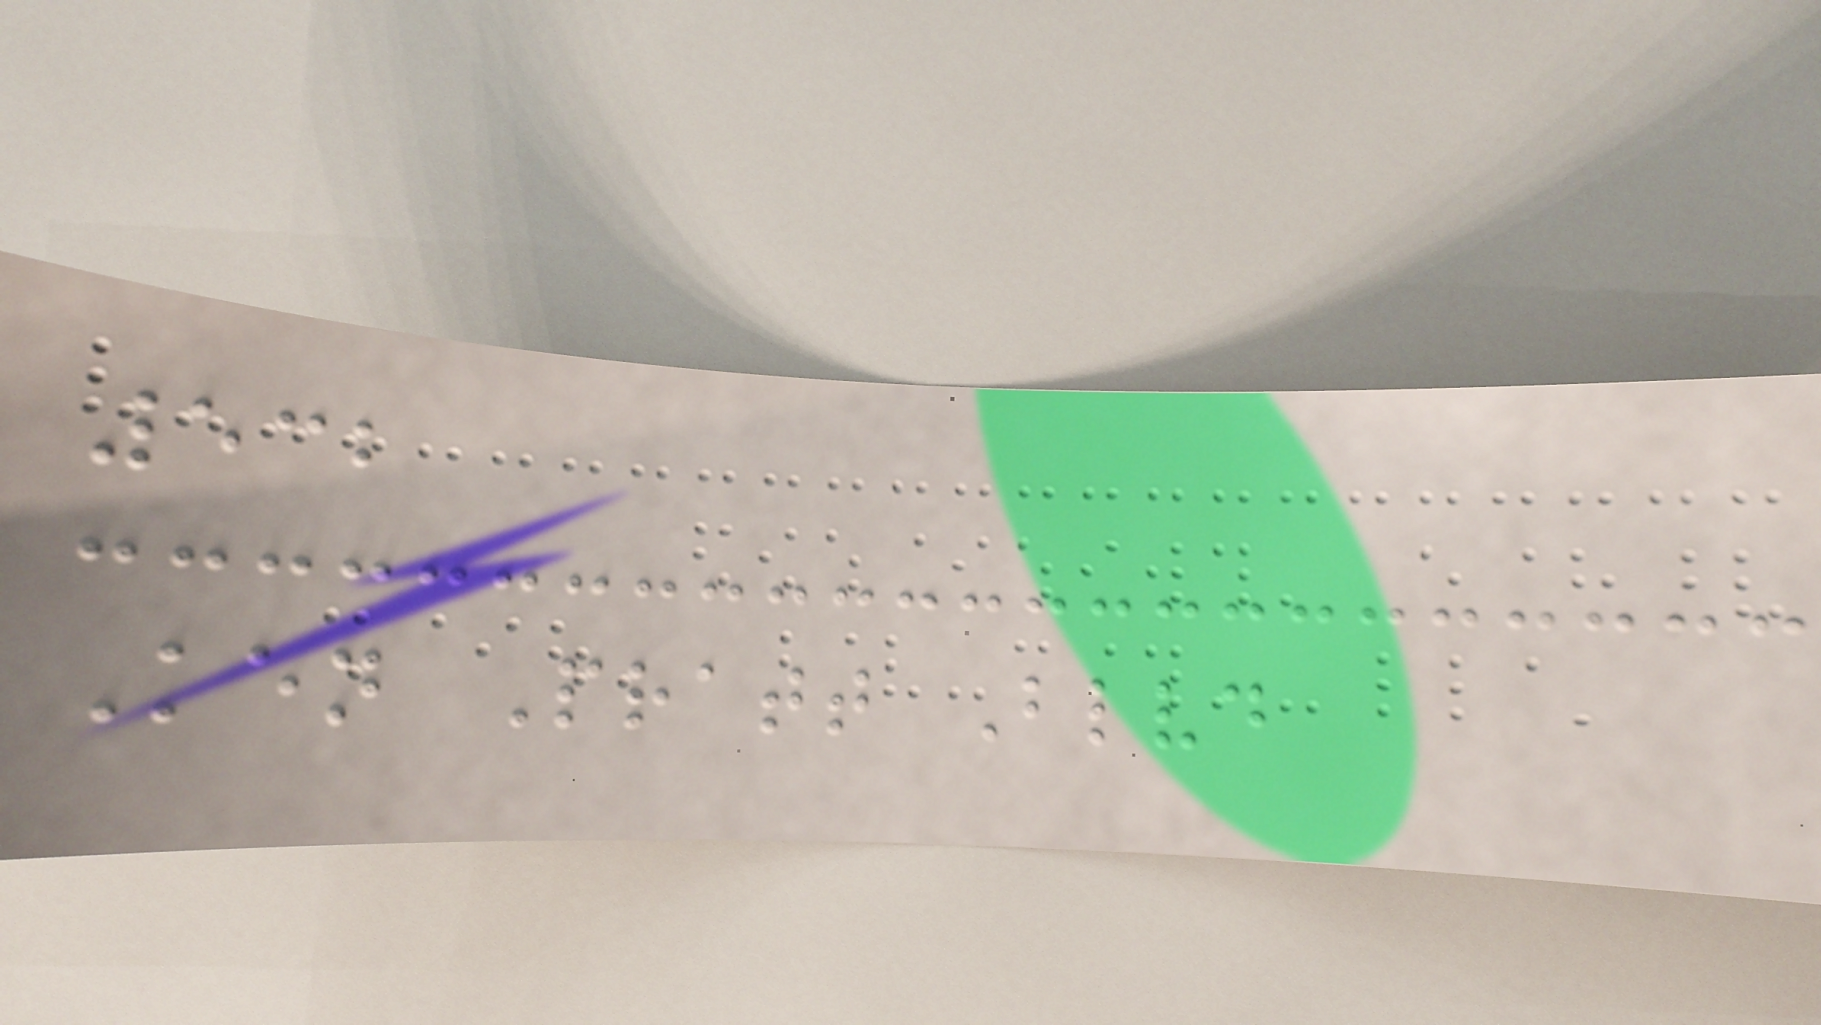532
Ken Pratt Blvd
